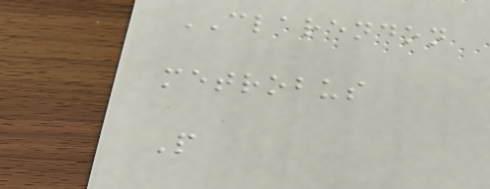CLARENDON
metrobus
P
